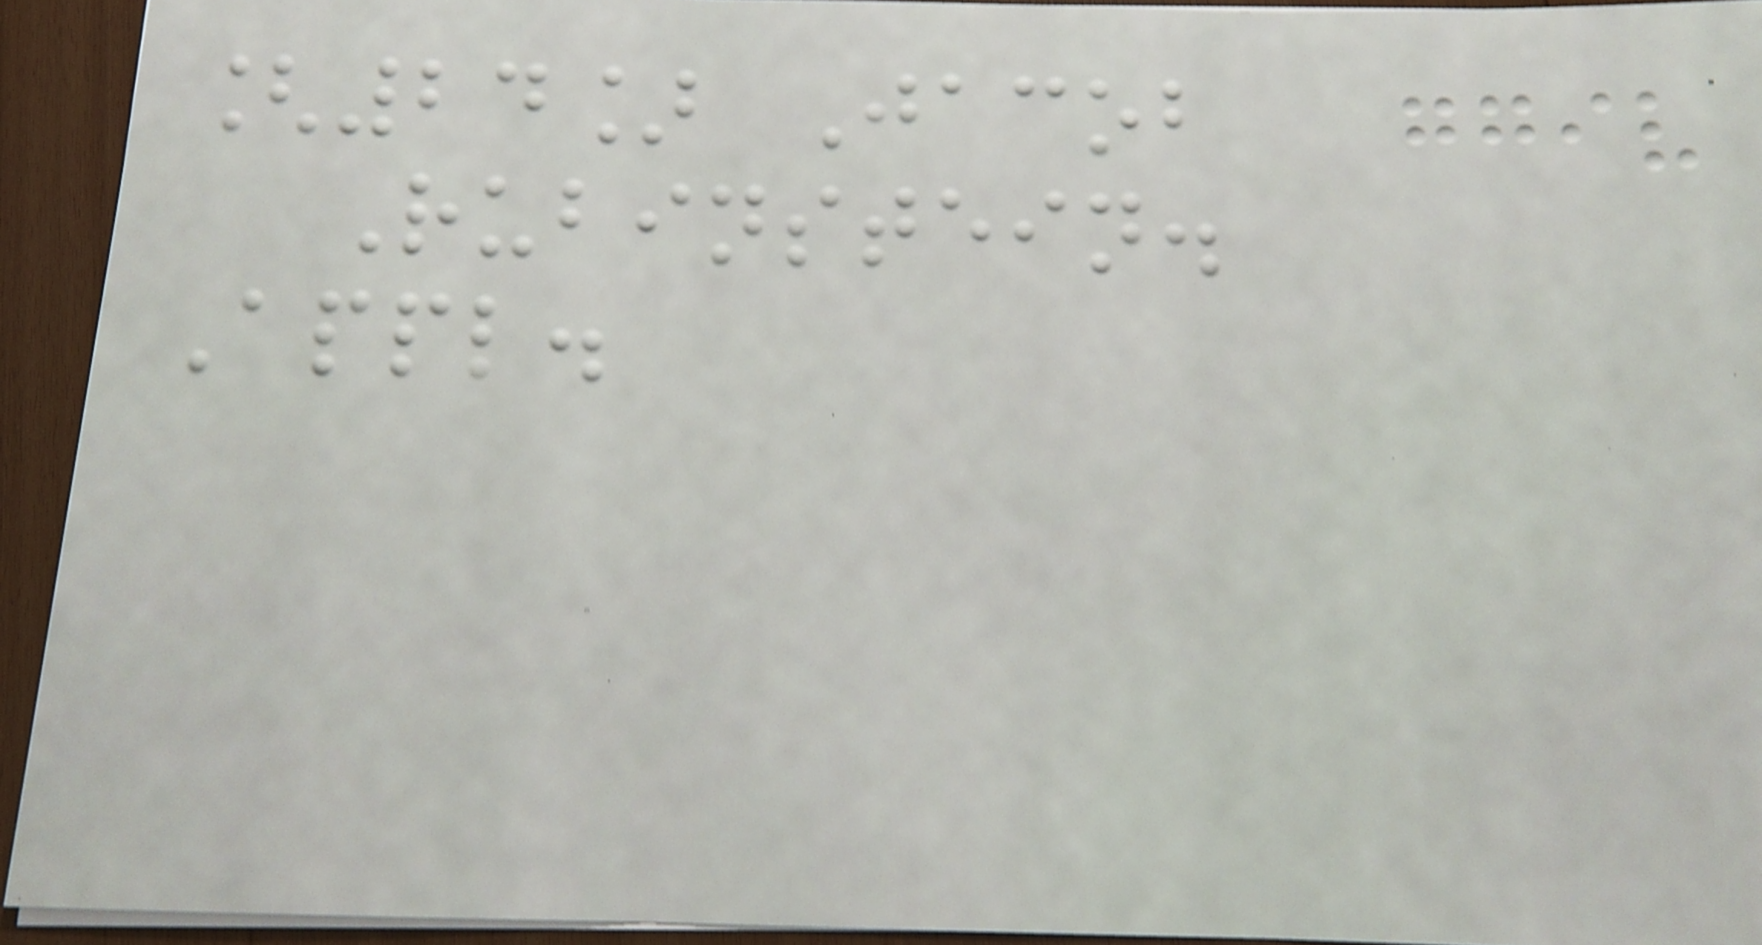[24] Jacob
Rubinstein.
Appl.
